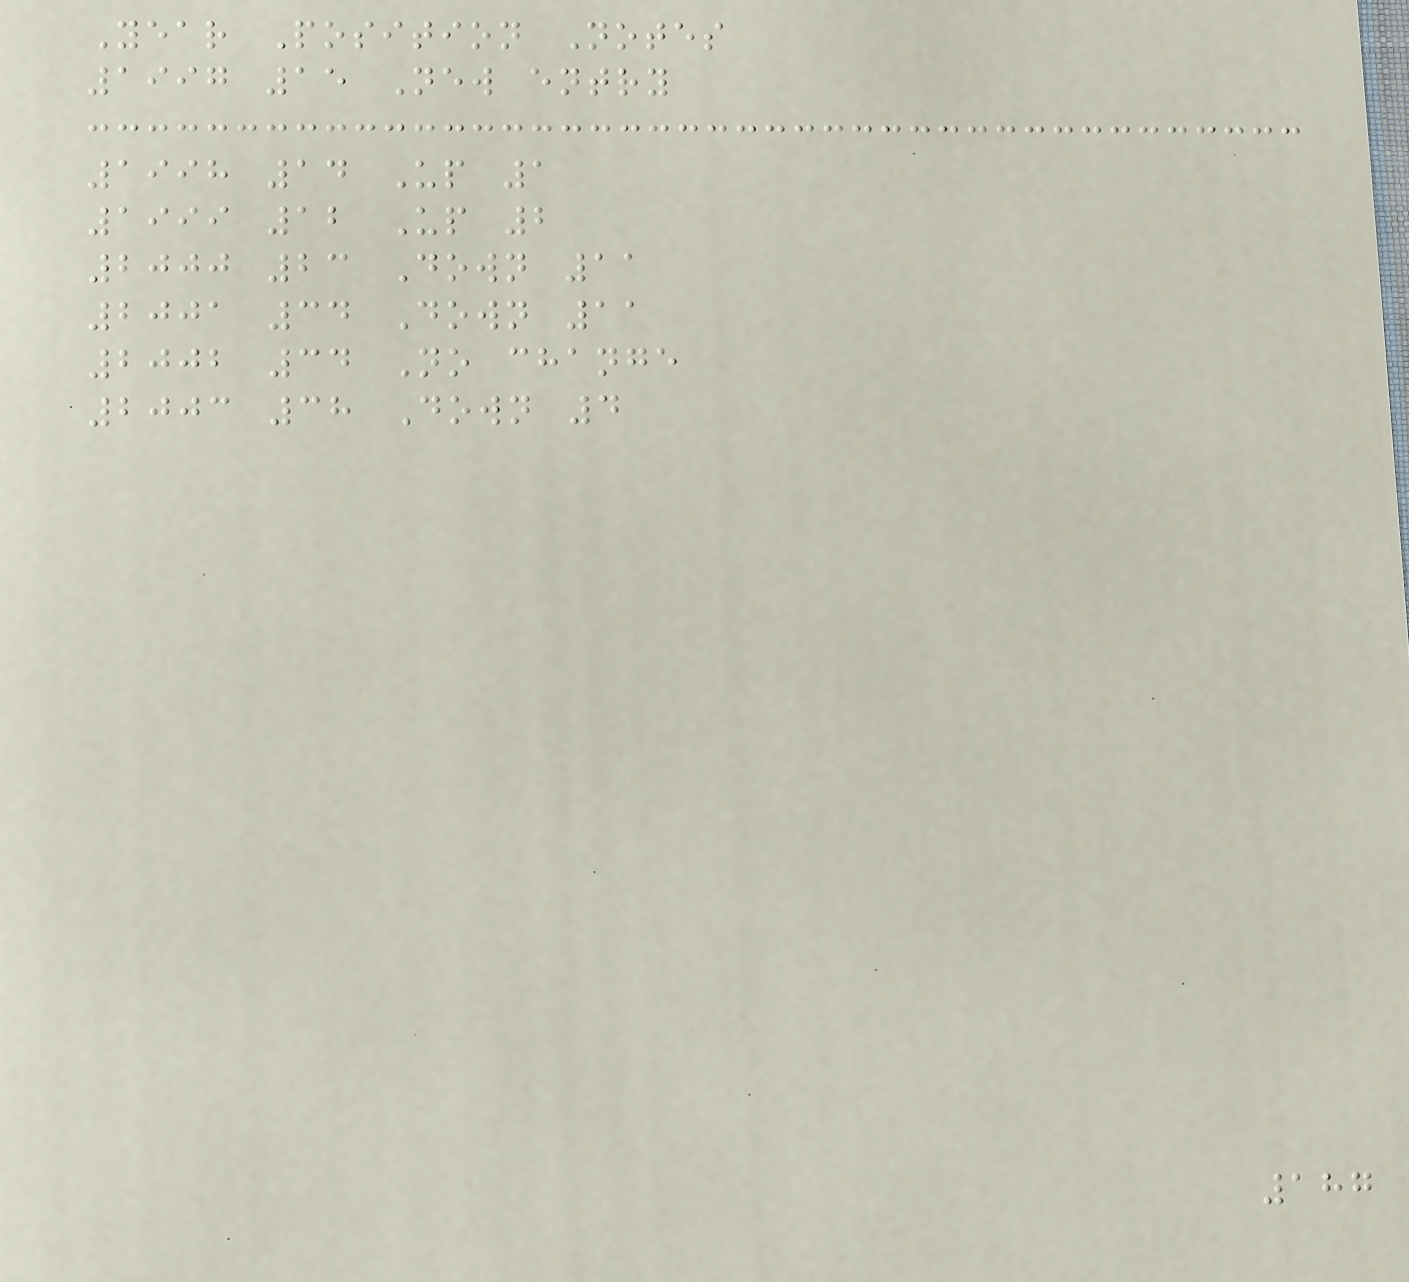Year Position Notes
1997 15 New entry
1998 14 Up 1
1999 12 Up 2
2000 23 Down 11
2001 34 Down 11
2002 34 No change
2003 38 Down 4
187
